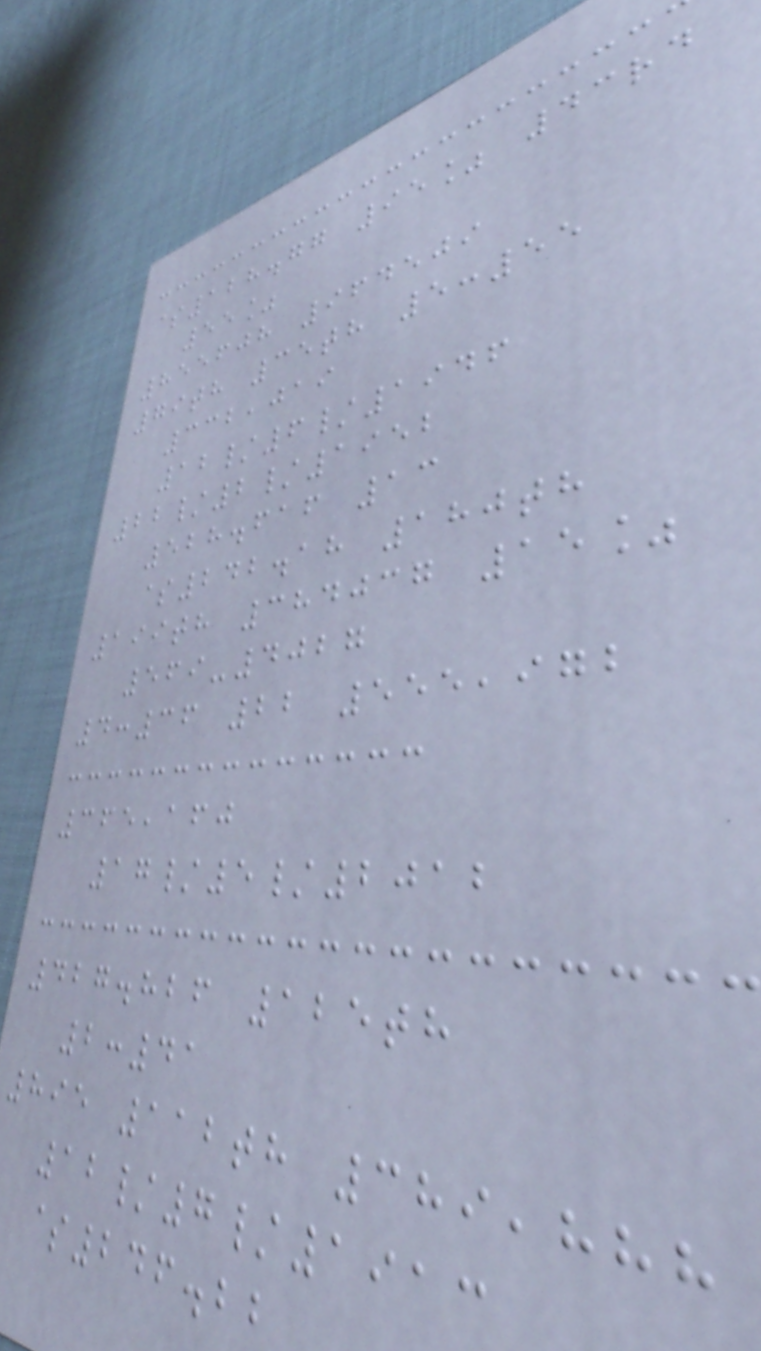$128.77 95% 43rd
55%
855608 964509
79th 35th 5:55
332,019
12/6/1946
22/2/1952
528.616 13
$242.18 180th
199th 384037 15%
569-4027
4:36 22 555,972
365,160
17/5/2012
427.826 125th
2:41
895 112th 389,888
12/7/1913
$246.22
